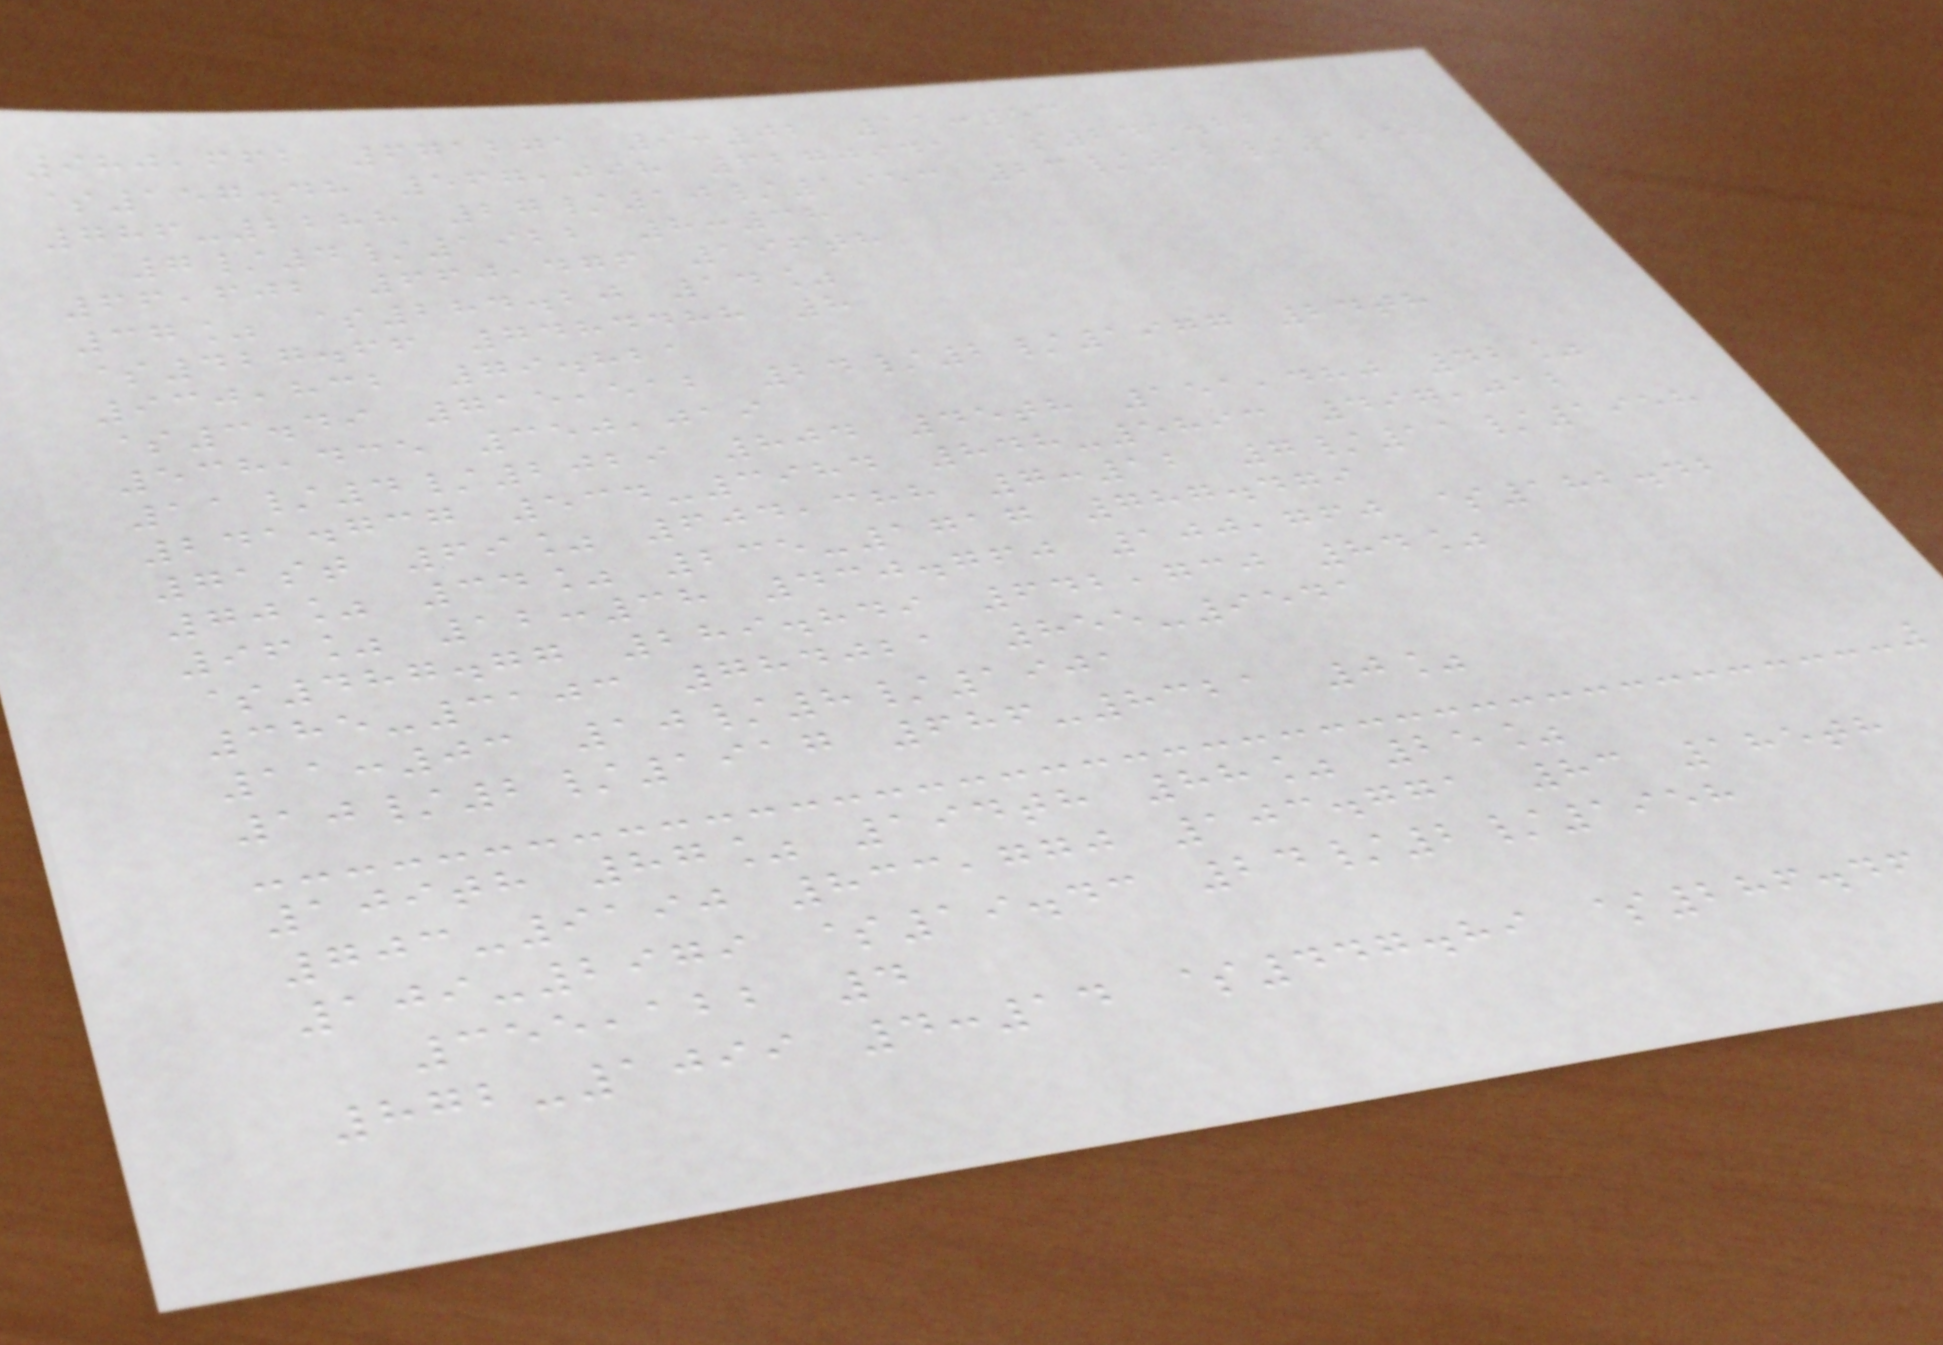980,662 671271 9:02 11:53
$157.48 567,098 6270941 $241.22
786-2288 27/10/1953 23/12/1952
7/4/1922 8:38
66,602 660,476 196th
37% $284.20 14%
$427.66 7484488 8
930,832 79.821
$3.49 715,512 24/2/1977 24th
538,435 350,019
11/4/2029 804 45th 151,480 42%
241.737 534-3984 848-5893 497,012
71st 69% 604,388 7:12 7/11/1958
70% 34% 235-1717 787.479
96% 12:38 430.760 100,760 $182.42
$487.77 289.849 642,730 84%
385-3103 784021 855-9541
11:03 10/8/1901
10/2/1917 686-8321 0%
109th 87% 194th 88% 25%
703-9190 833,770 103.771 83 185th
109-2979 $19.43 24/2/1958
355,122 4
872-1099 4:14 $447.89 $286.46
